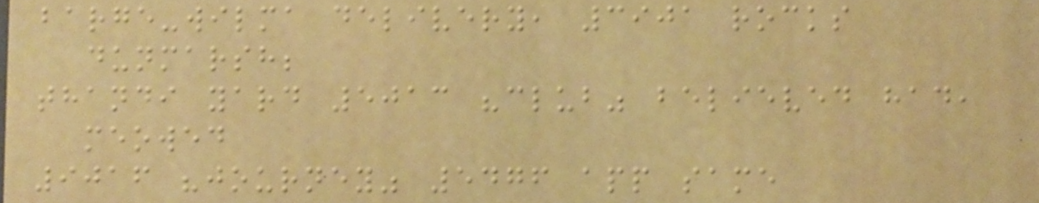barge-wilma delivery, 3901 rocks
dunmarsh;
thandi yard 5013 "club" believed had,
meowed
9016 "journey" 5476 app same
